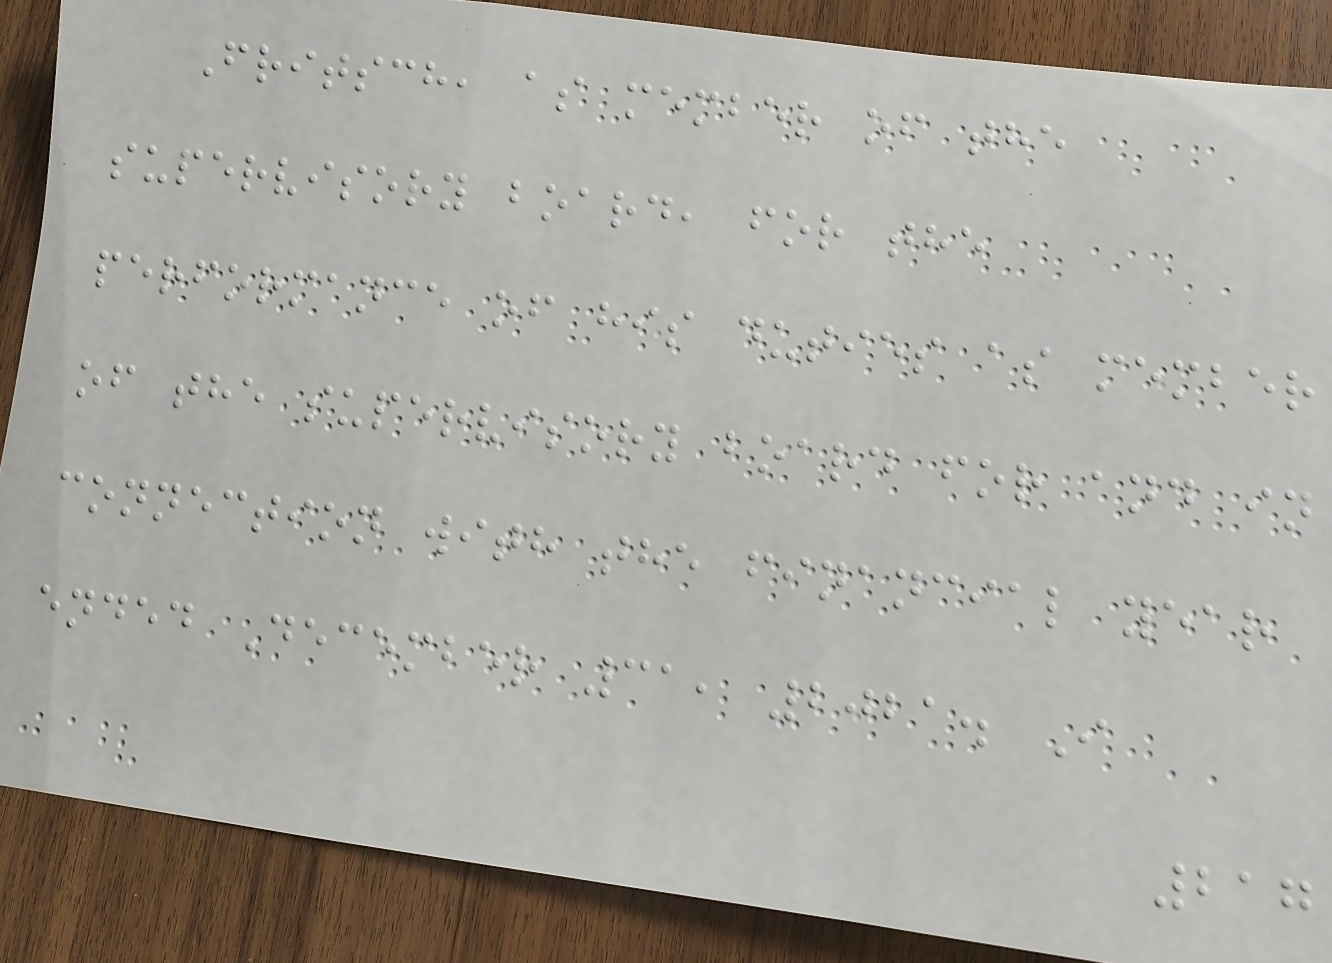Fritsch, as member of the
supervisory board, for the
performance of his duties as member
of the supervisory board for and in
connection with the financial year
ended December 31, 2021. I
217
